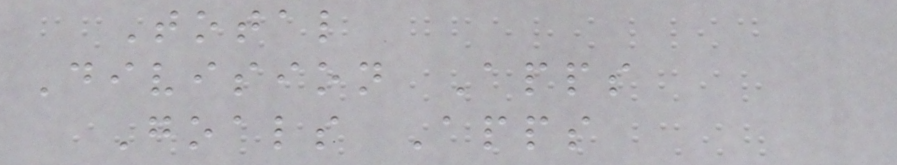Total
Division Apps
Goals Apps
